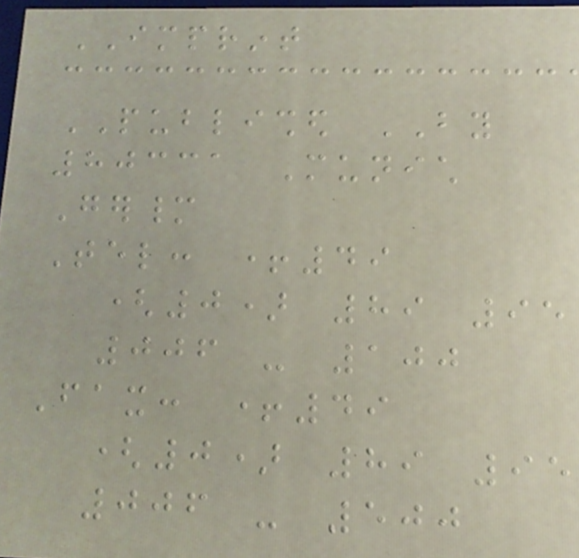IMPRINT
PUBLISHED BY
80331 Munich
Germany
Tel: +49
(0) 89 95
006 - 100
Fax: +49
(0) 89 95
006 - 500
